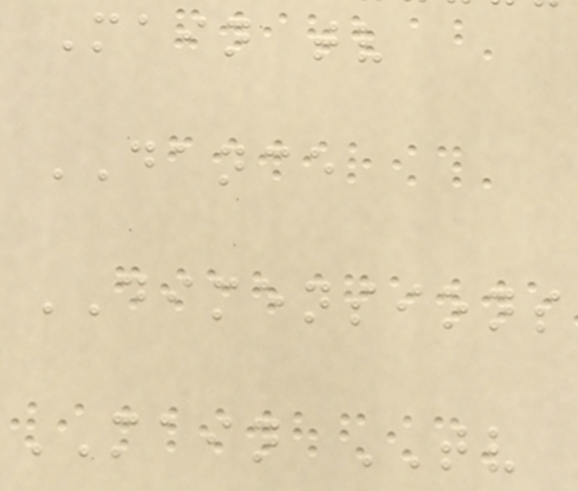Main tv
DANCE
DIMENSIONS
MAIN TV
